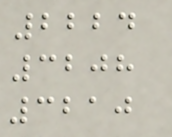2224
3208
3210
